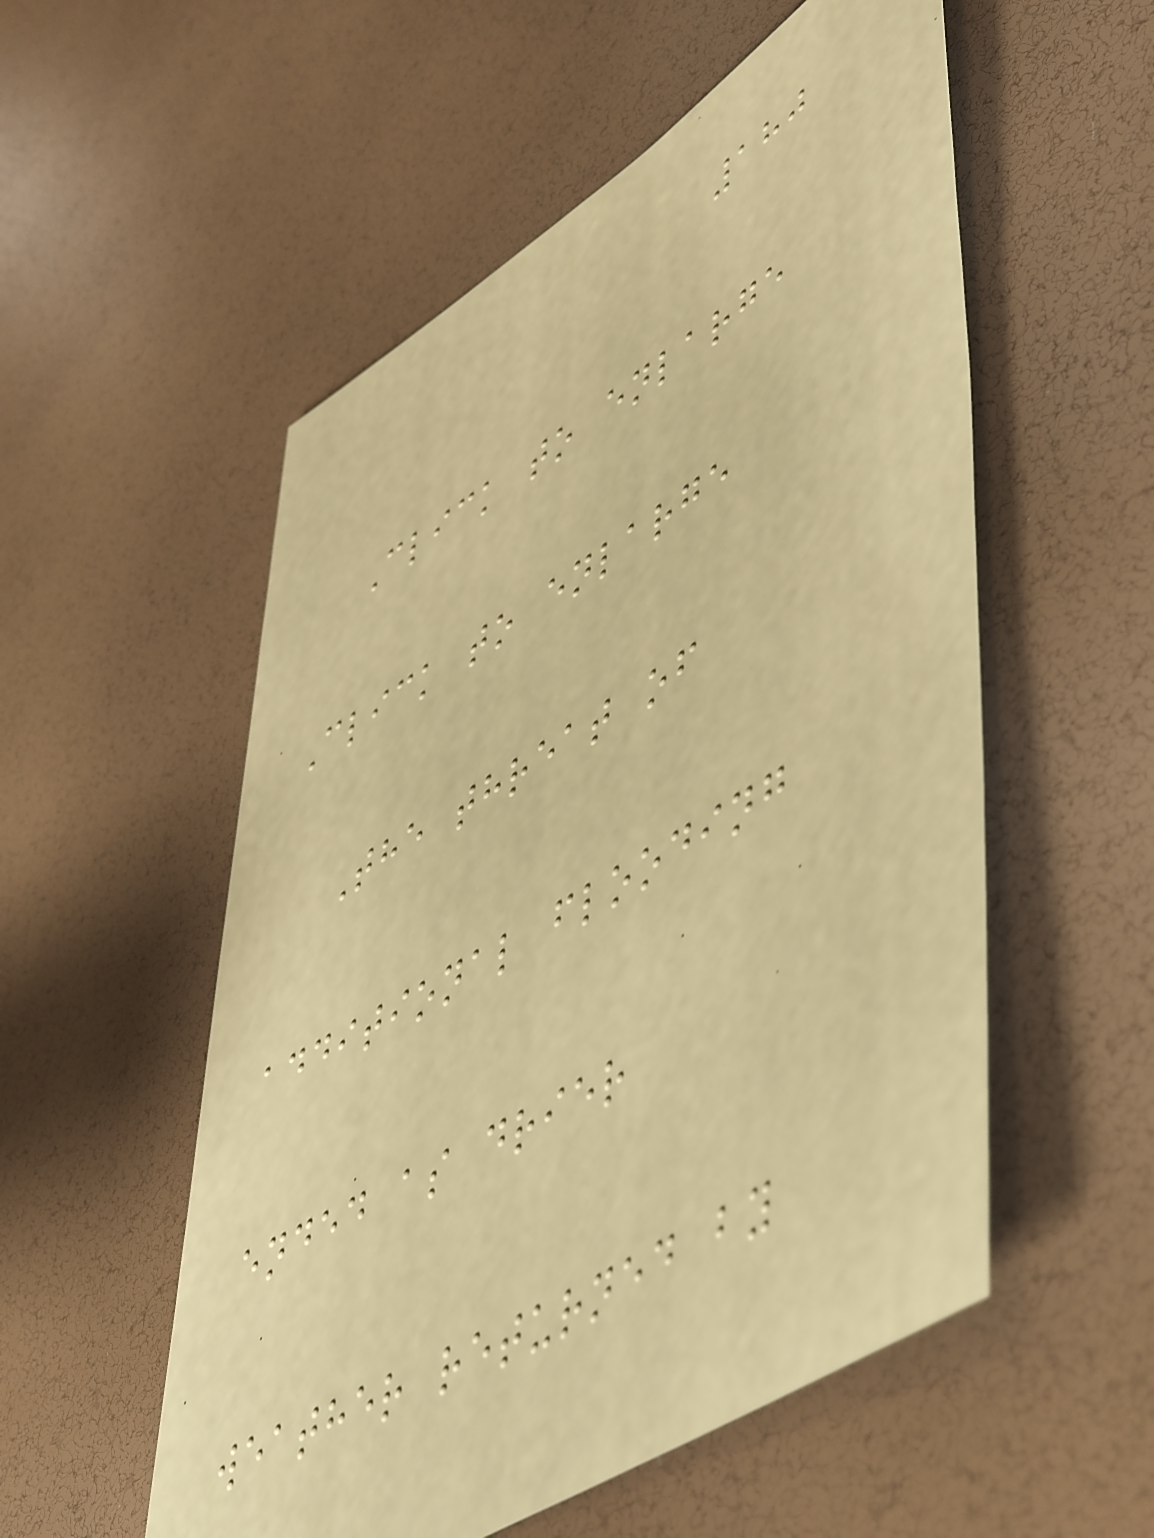180
Click to enlarge
Click to enlarge
The threat of
additional flooding
ended as drier
weather returned by
